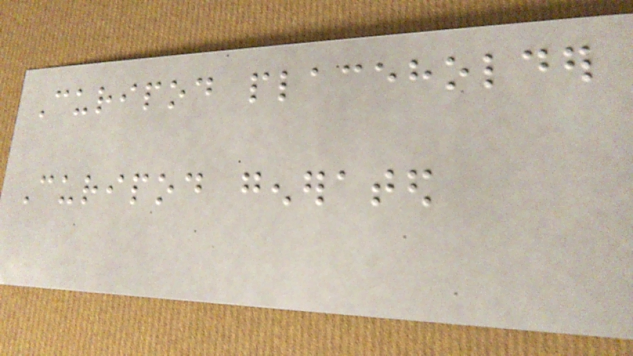Curipod placeholder
Curipod generated
